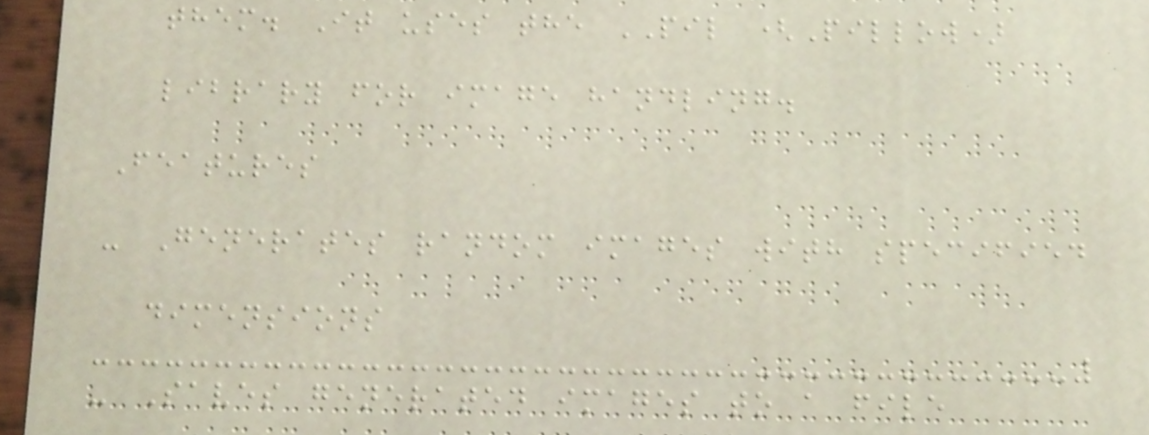them. It uses the PIL (Pillow)
library for image handling.
Features
- Generates random images with specified
dimensions
- Saves generated images to a file
